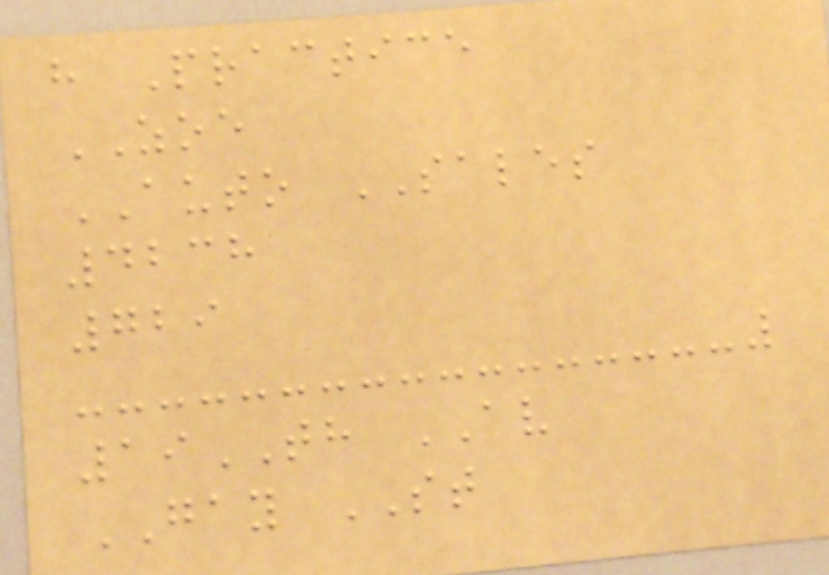h Practice
ZOE
AUTO SALES
4238
729
19TH AV
GAY ST
